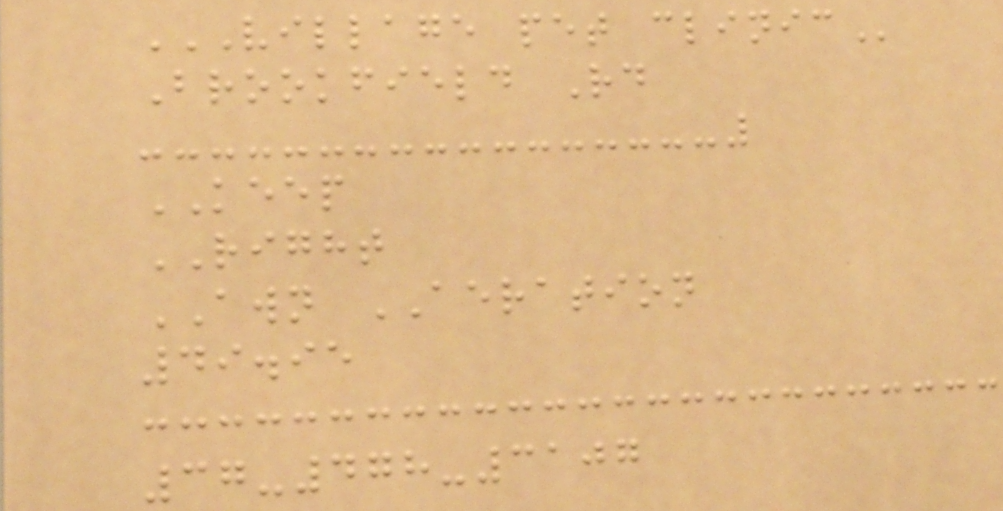VILLAGE PET CLINIC
Brookfield Rd
KEEP
RIGHT
AWN AERATION
49.95
37-478-3107
